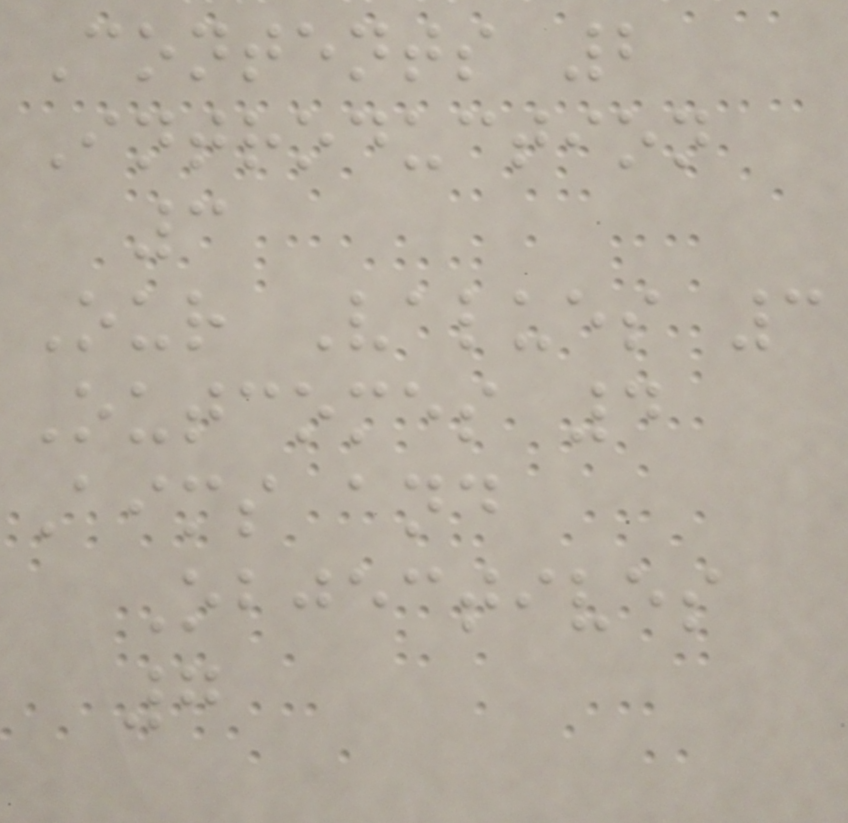Contents 2
Introduction
3
Our Values 3
Outcomes 4
Aims and
Objectives
7
